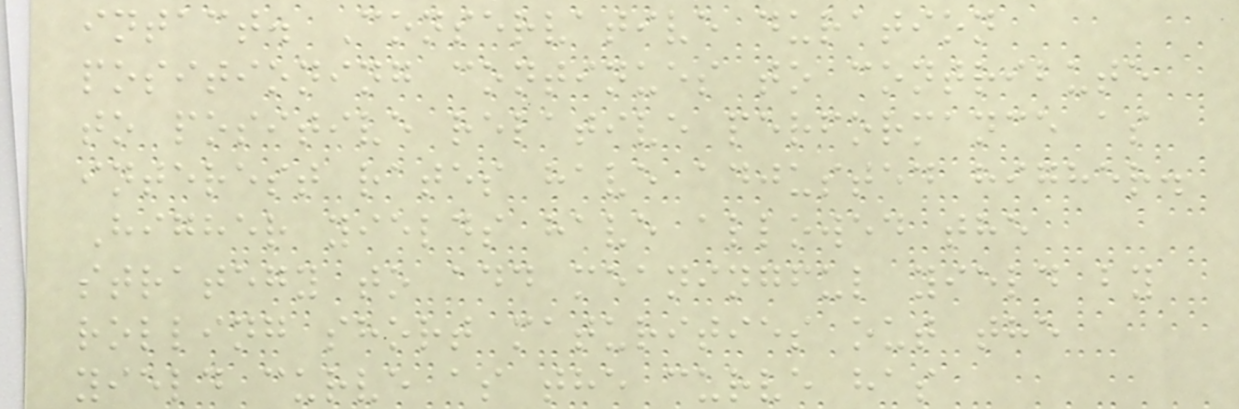intact. Conservative duration
positioning continues to contribute
to positive relative performance as
interest rates have adjusted higher.
Higher yields have allowed the
strategy to add meaningful yield by
rolling short maturities out the
yield curve as the curve has
